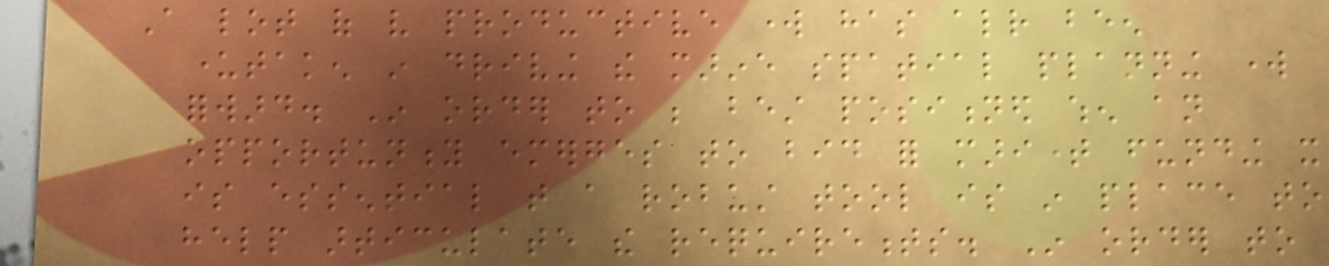A lot of very productive work has already been
undertaken in driving the marine spatial planning work
forward. In order to be best positioned when an
opportunity emerges to bid for maritime funding it
is essential that a robust tool is in place to
help articulate the requirements. In order to
